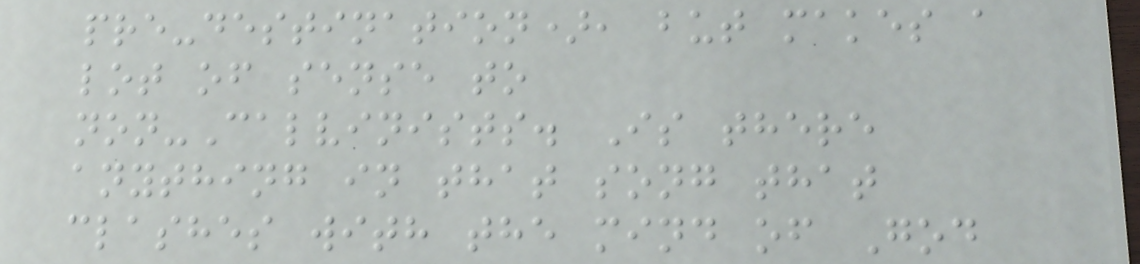pre-destination), but makes a
lot of sense to
non-Calvinists. Is there
anything in that song that
clashes with the mind of God
